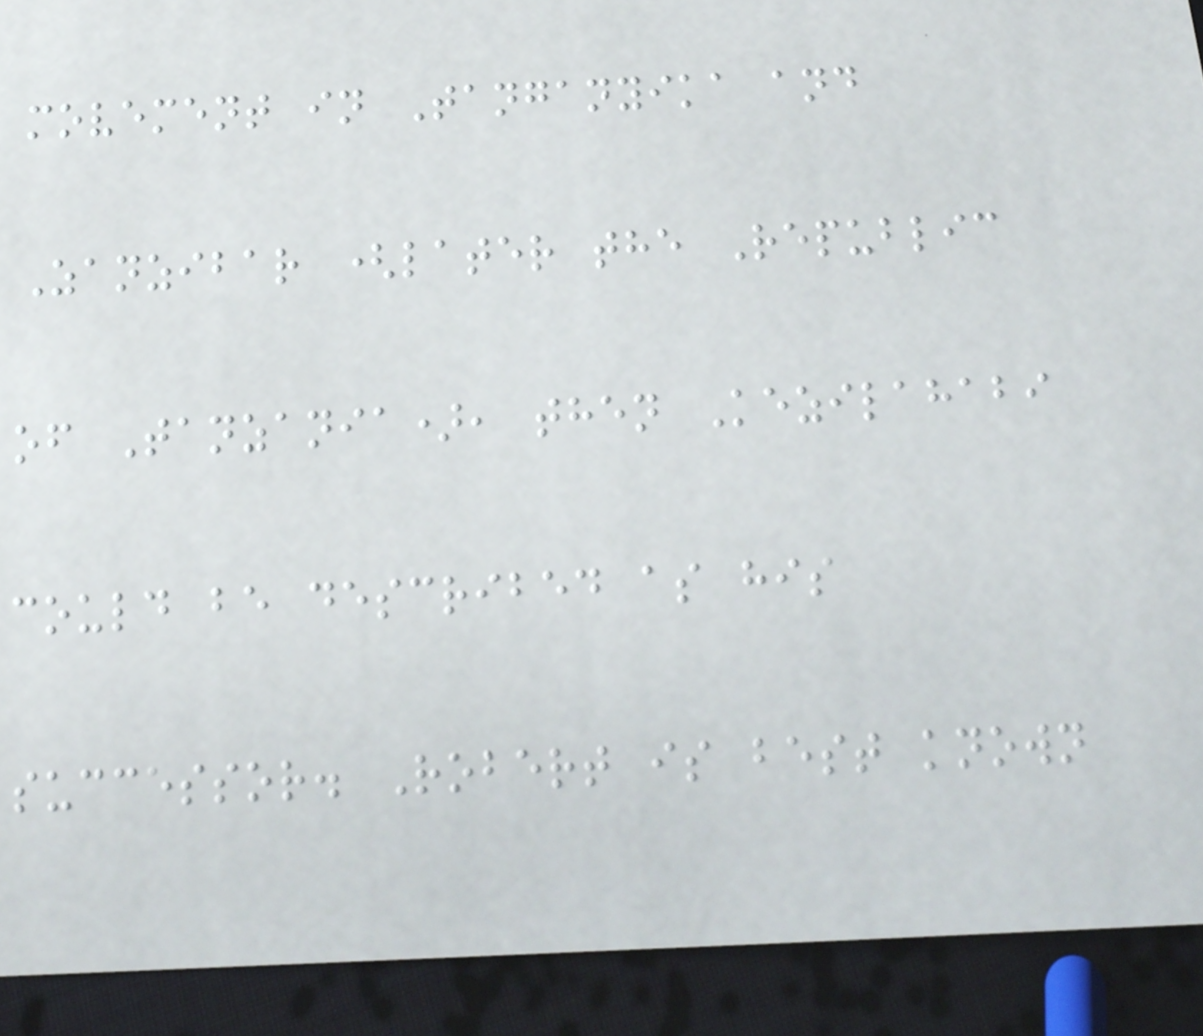movement in Tanganyika and
Zanzibar (later the Republic
of Tanzania), then Kezilahabi
could be described as his
successor. Robert is best known
